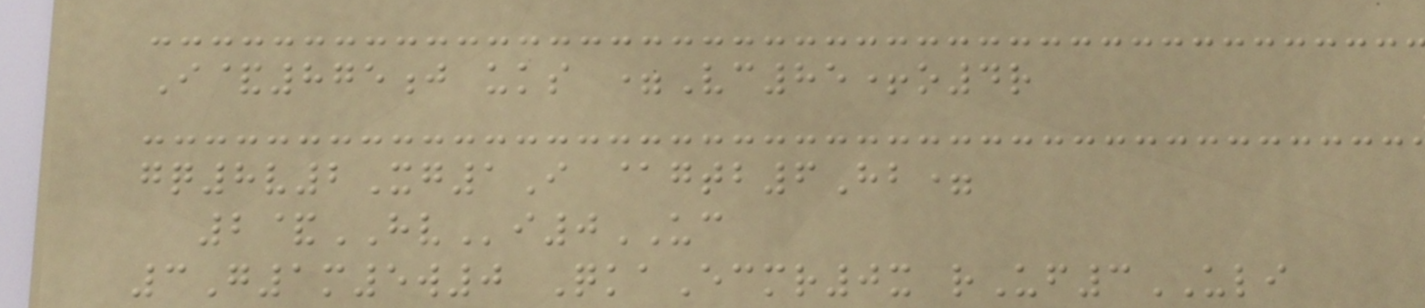I&875j uks =Vc85+o4r
gq8v2Xg1I @gtb6Hb=
2&HVi0UC
3G1m5w0 QkaEcmr0x rUf3ULI
